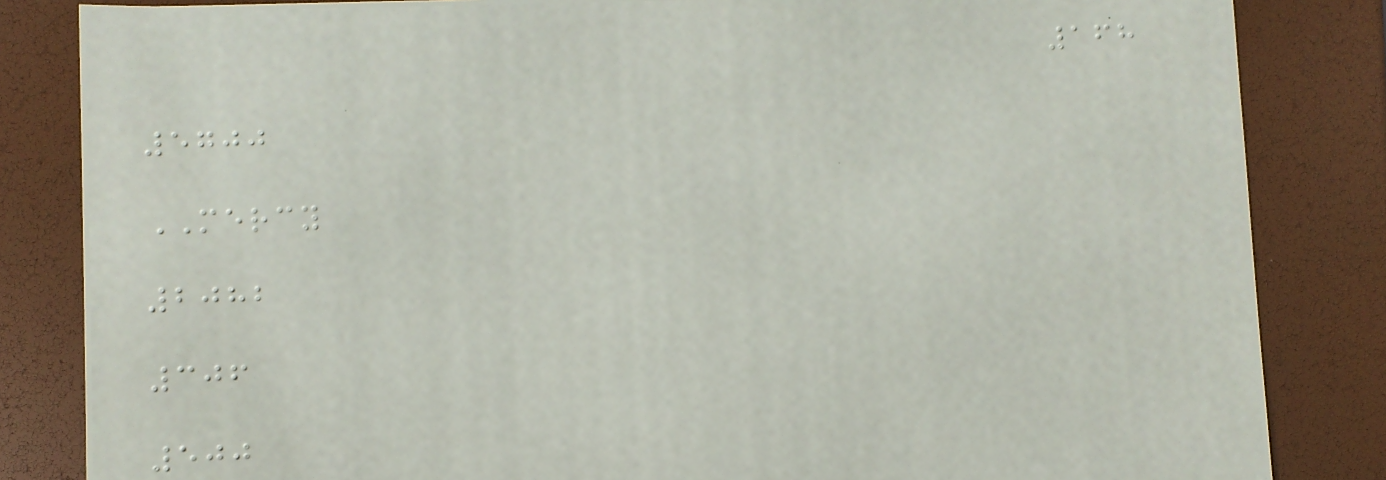168
5700
MERCY
2082
306
500
